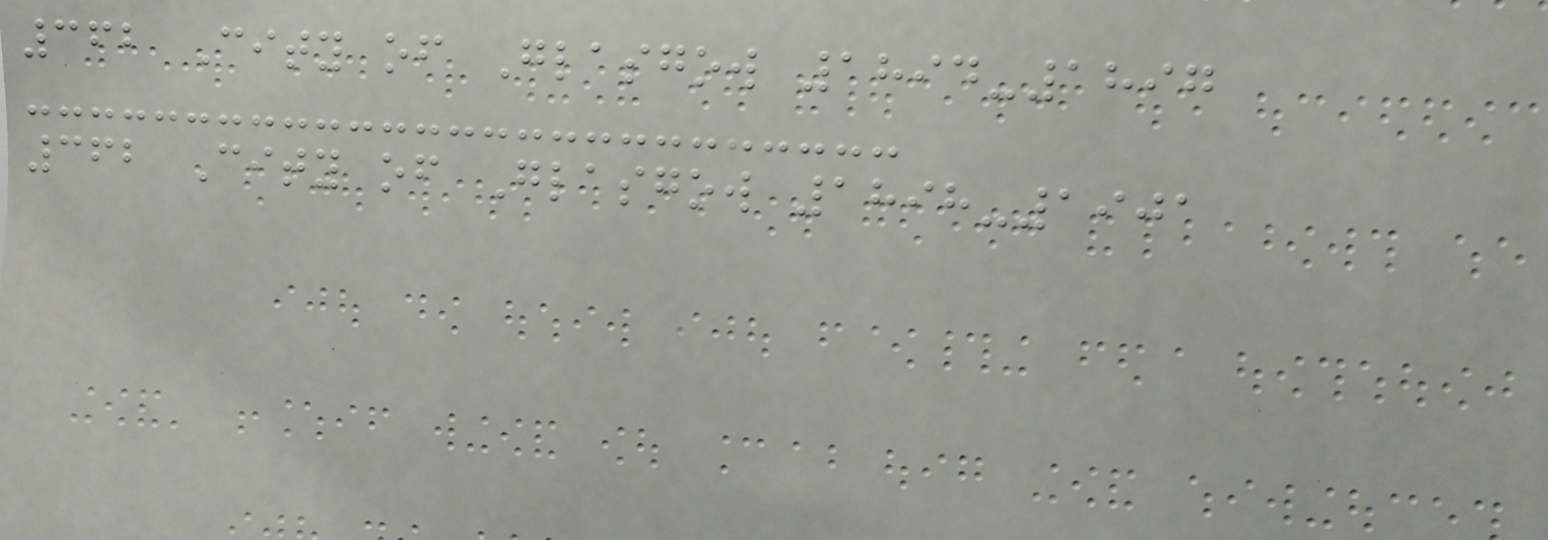362 City of Glasgow 1894-1897
362 City of Glasgow 1898-1901
